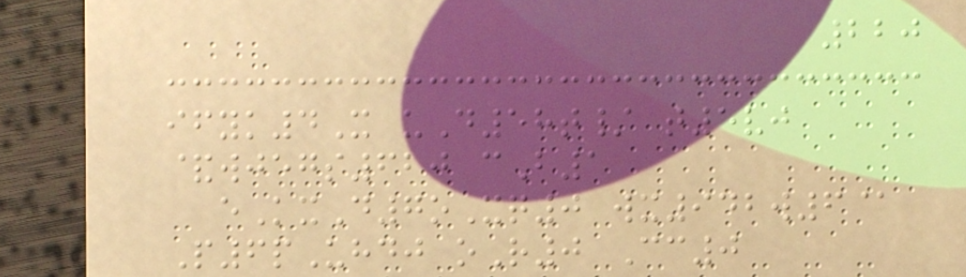220
ifyk4X uD58t/ t5vj
&wjegs620 cB1
eKxD7oXq0 wx942w6@
P6pUhdj oR0 Cc0
